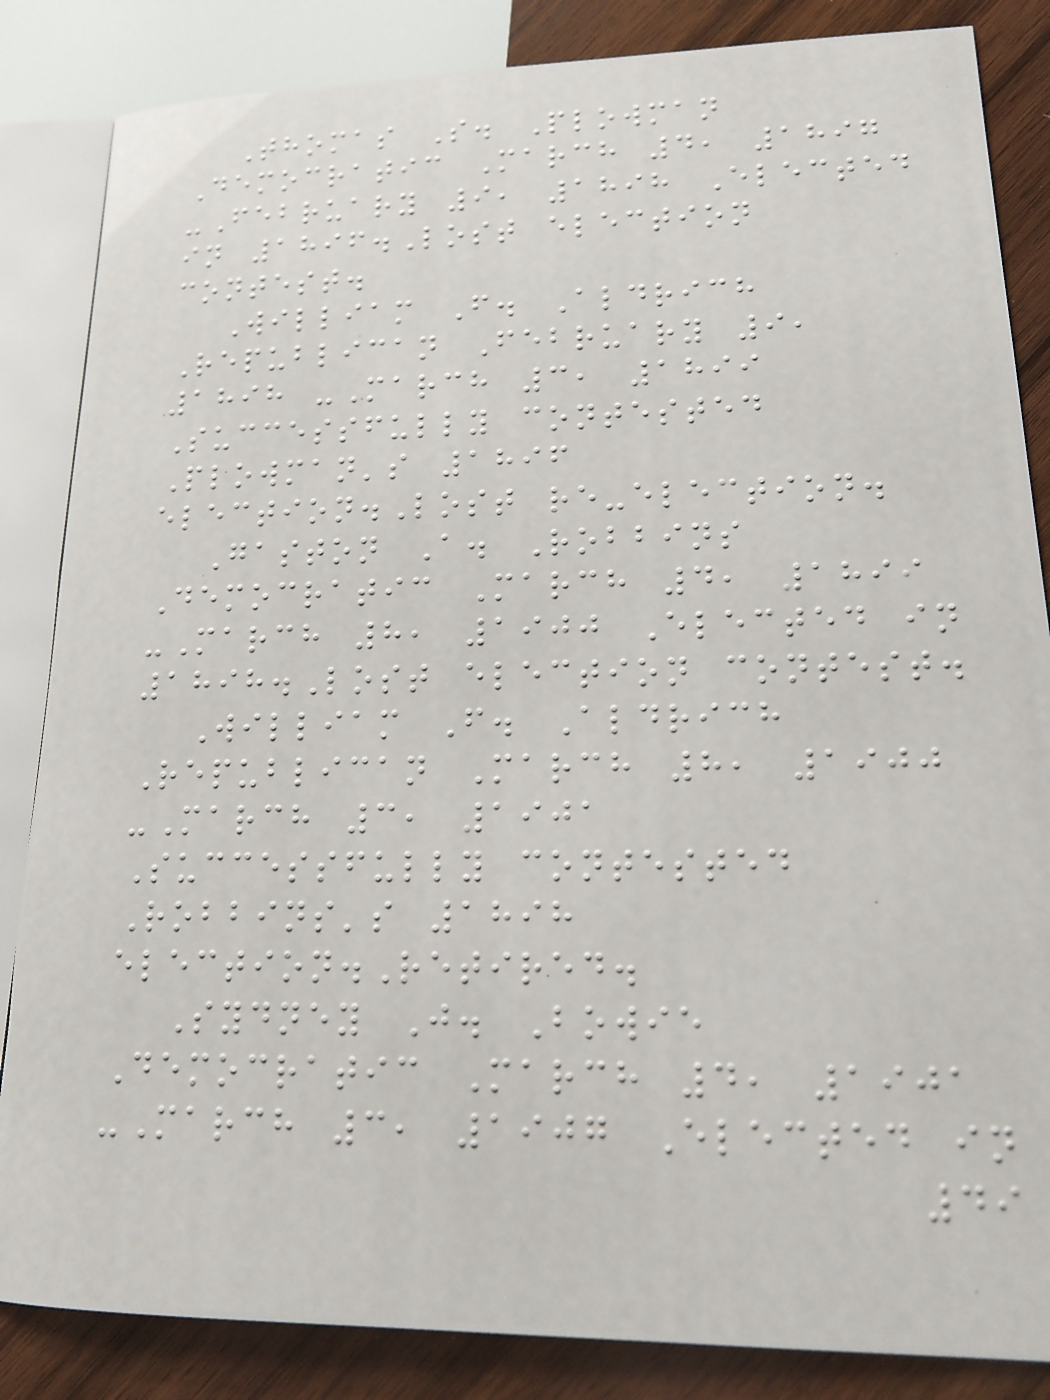Thomas S. Plowman
Democratic March 4, 1897
-February 9, 1898 Elected
in 1896.Lost election
contest.
William F. Aldrich
Republican February 9,
1898 -March 3, 1899
Successfully contested
Plowman's 1896
election.Lost re-election.
Gaston A. Robbins
Democratic March 4, 1899
-March 8, 1900 Elected in
1898.Lost election contest.
William F. Aldrich
Republican March 8, 1900
-March 3, 1901
Successfully contested
Robbins's 1898
election.Retired.
Sydney J. Bowie
Democratic March 4, 1901
-March 3, 1907 Elected in
49
